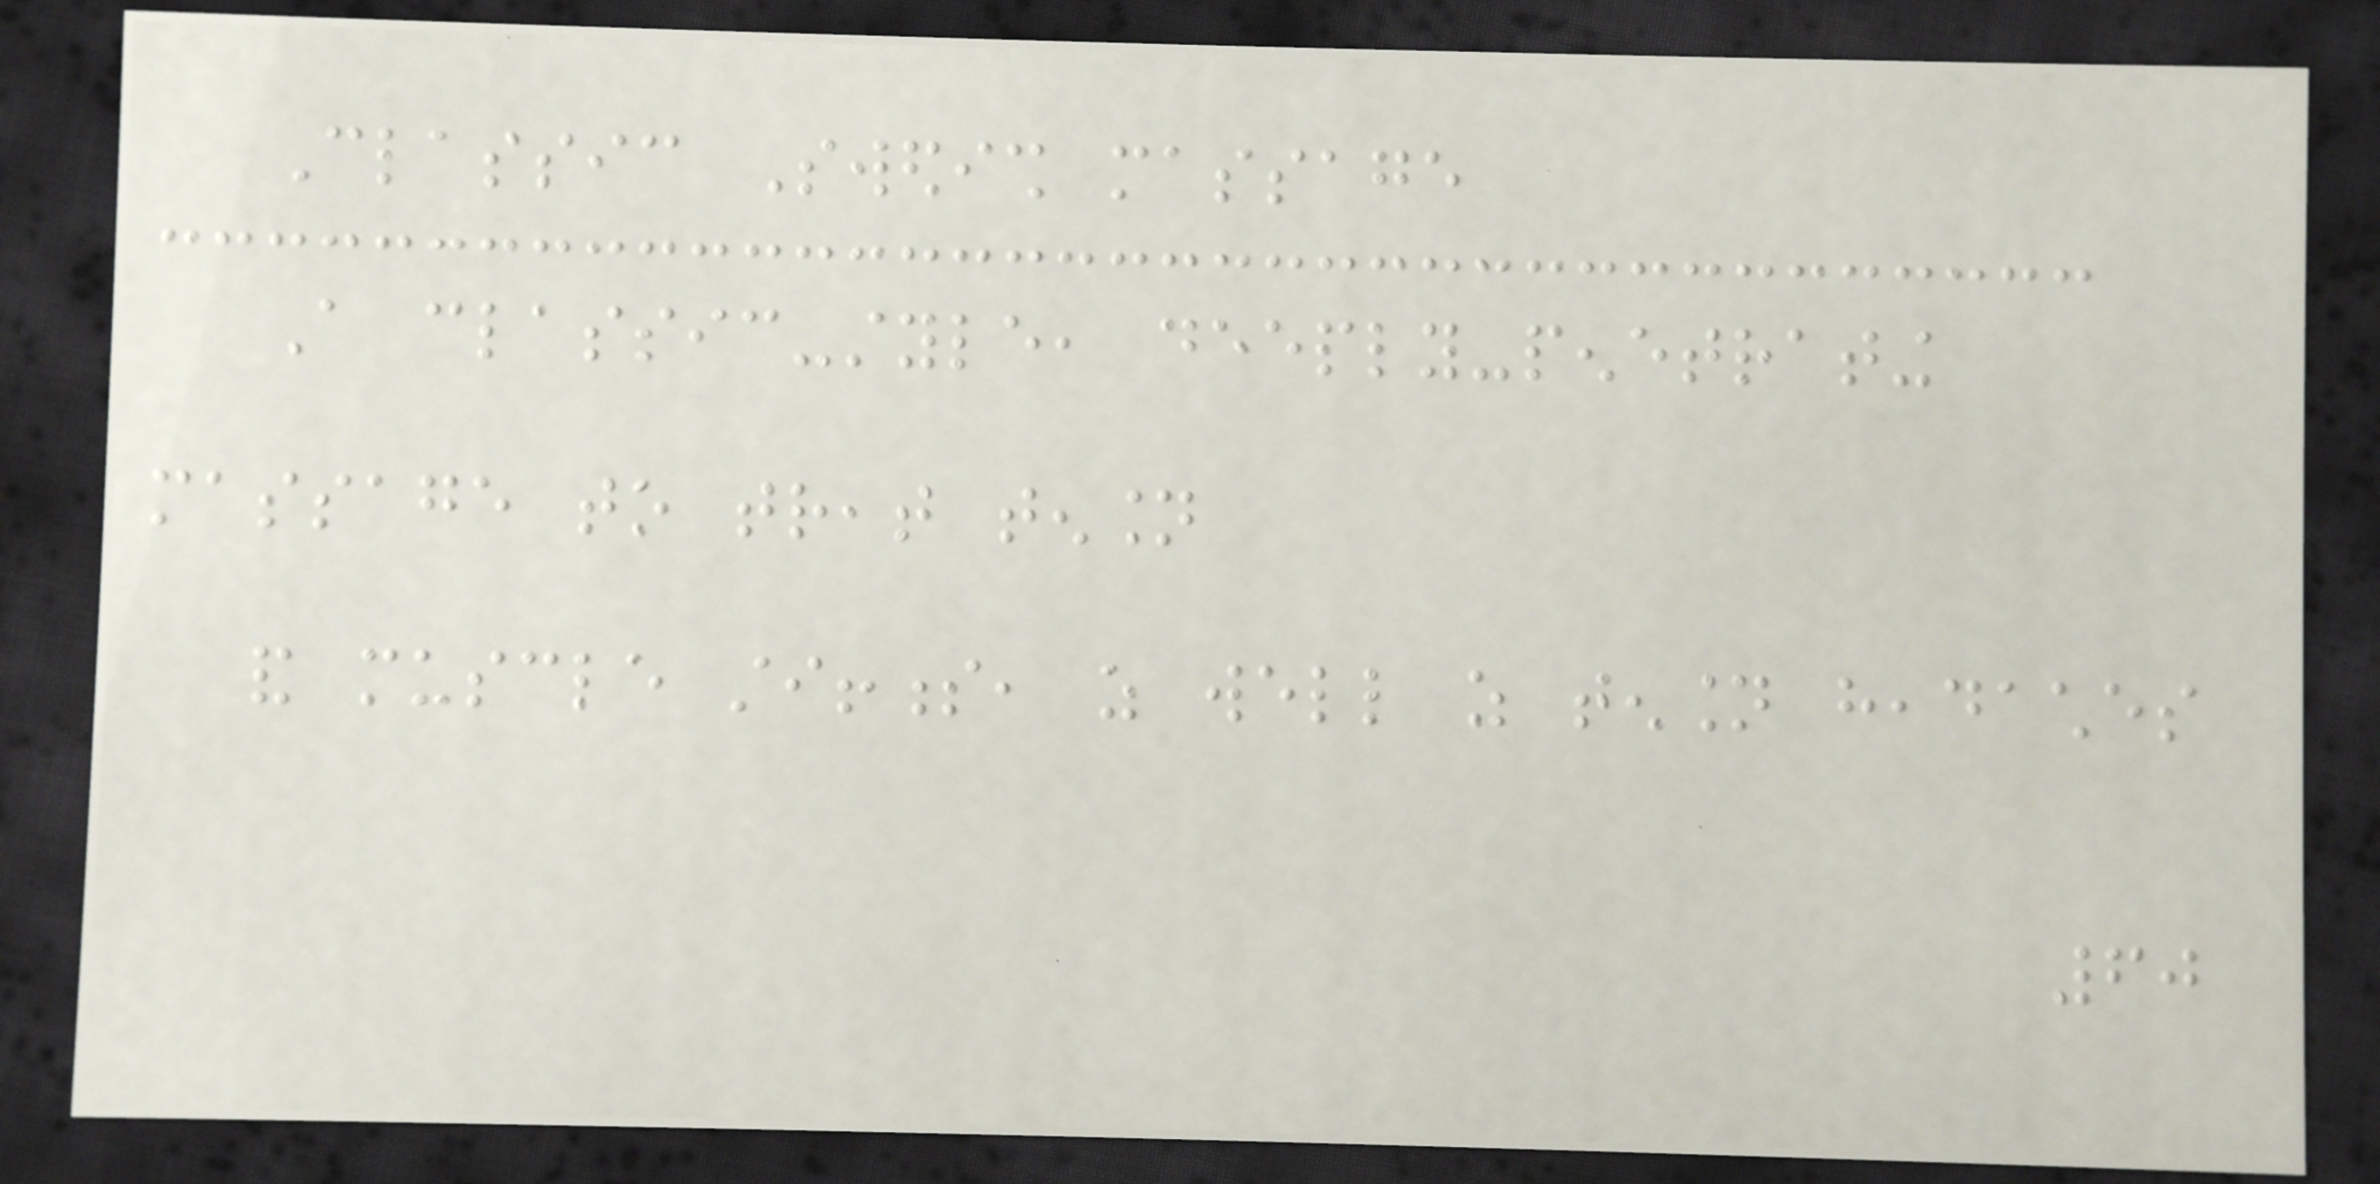Classic Swedish massage
A classic-style, deeply-penetrating
massage to treat tension
and muscle stiffness, as well as tension headaches
60
